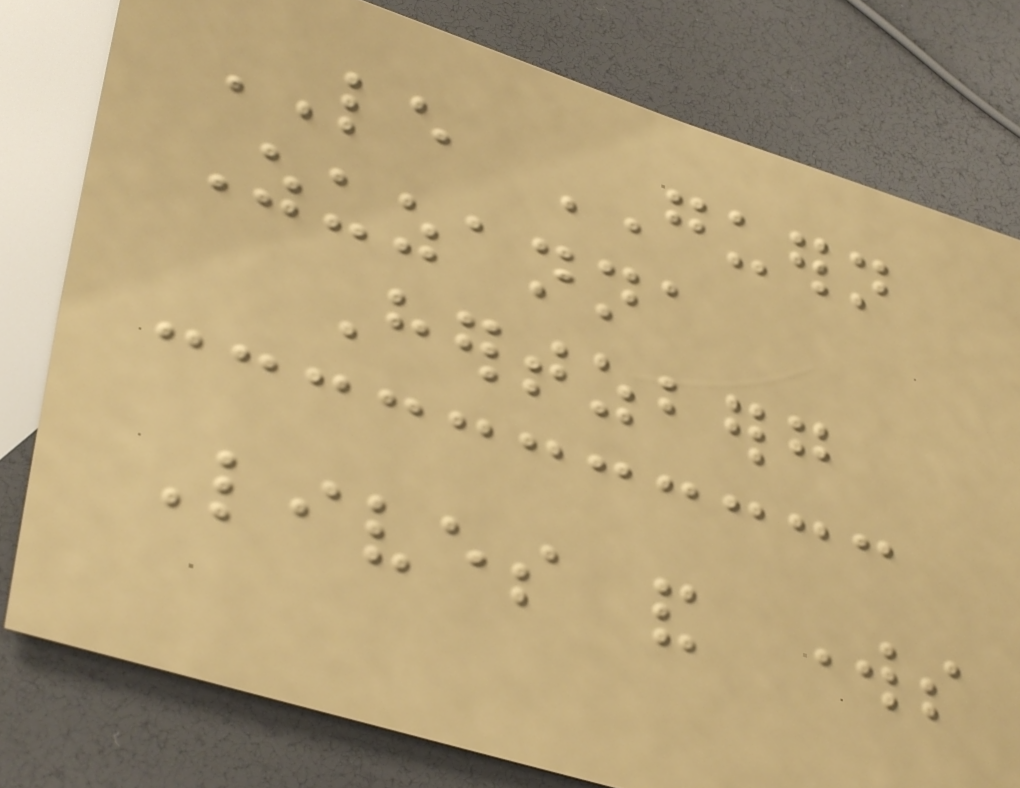LE GUERN
Zuzanna
Hertzberg
Lives and works
